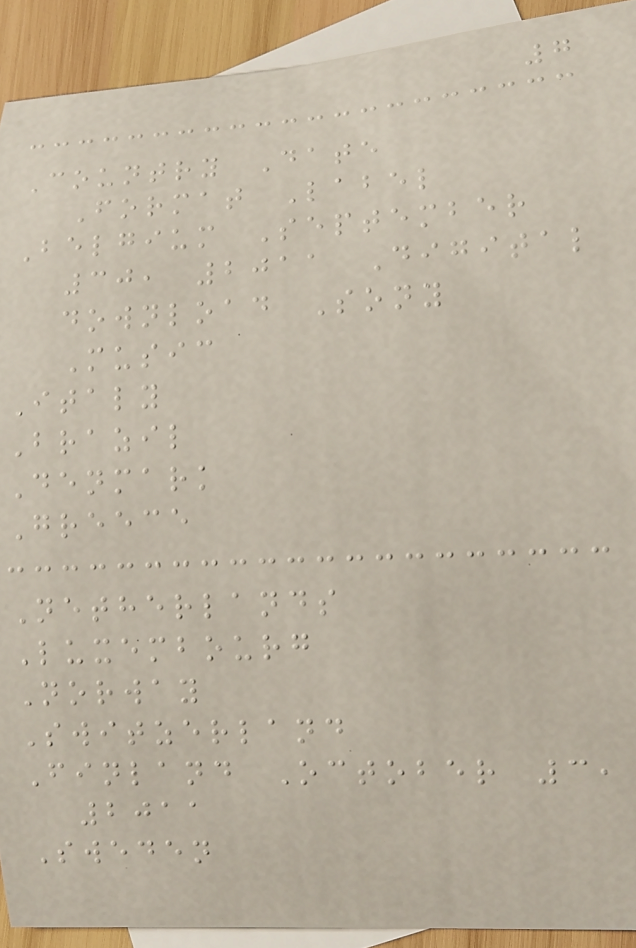7
Country Date
Format Label
Belgium September
30, 2011 Digital
download Sony
Music
Italy
Brazil
Denmark
Greece
Netherlands
Luxembourg
Norway
Switzerland
Finland October 3,
2011
Sweden
